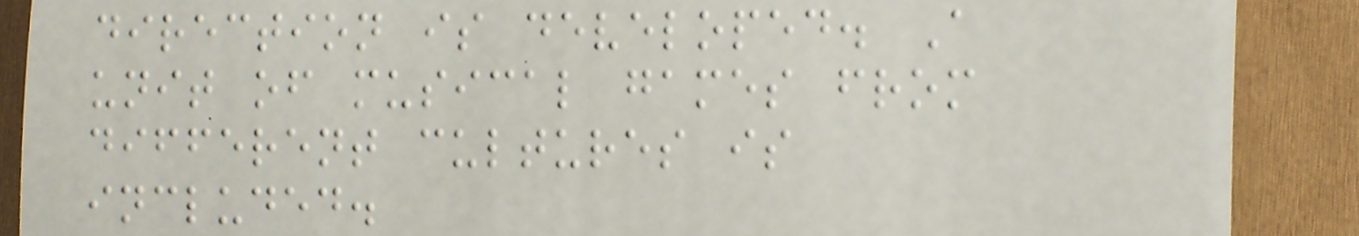direction is developed. A
unit of musical games from
different cultures is
included.
